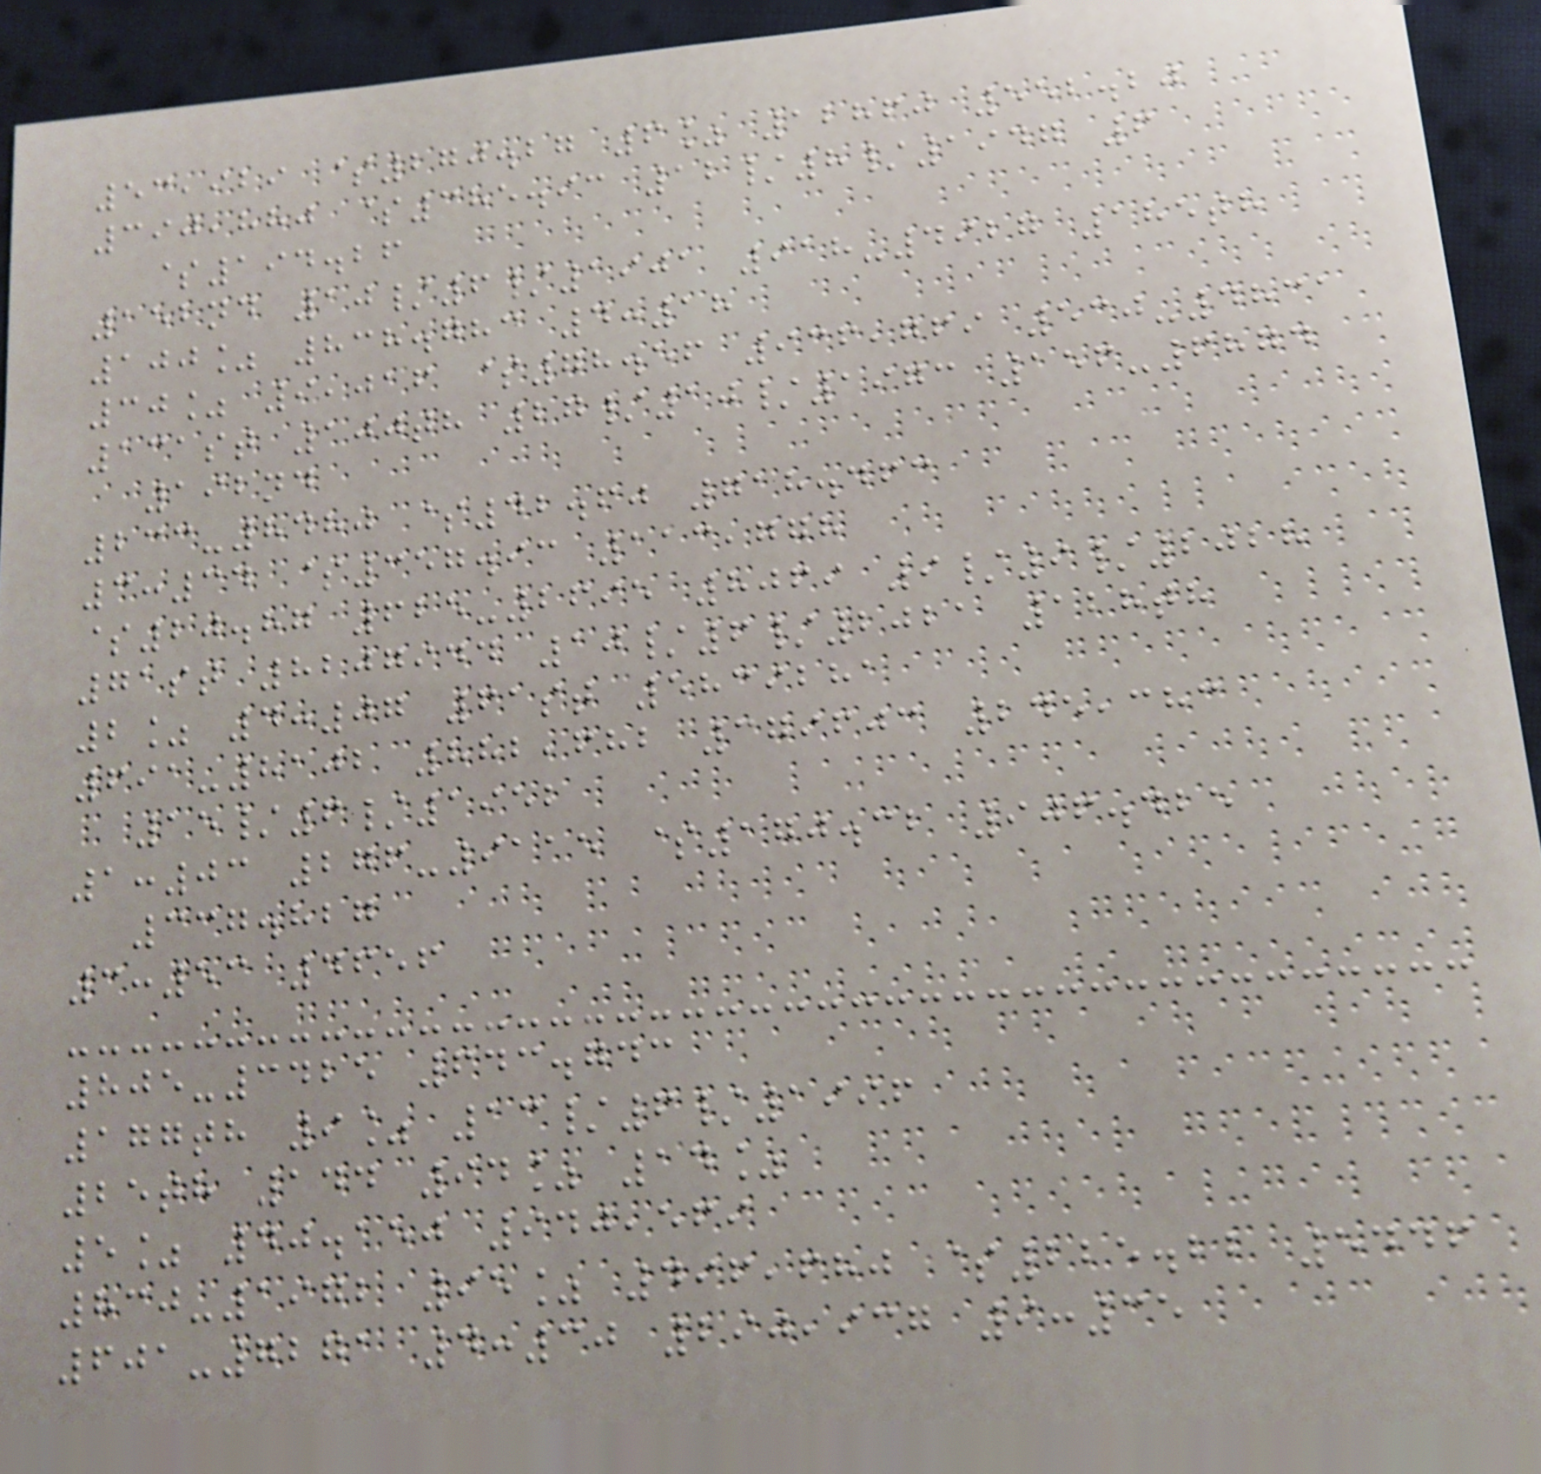53,929 $270.27 6% 12860 552.20
390,880 $385.93 12/8/1947 6
$194.26
152nd 10/6/1901 918-4927 185th
100% 838.783 4:18
30% 9,016 $78.56 936,769 530-4831
131st 100th 27/10/1973 156-6874
192nd
233-8480 $42.60 718.463
3:34 $357.93 113,778
$20.87 625-2695 8069 9/9/2028
71st 8207944 10/6/2021 128th
2% 4:07 61st 5839281
691-8102 882,682 379603 245,383
15/6/1952
1:03 276-9115 $170.32 906.425
337.827
3:53 4656
805-3425 643.743
177th 9% 13/6/1996
25th 144 94% 14%
5% 40.150 940,569
830-1972 95% 496,680 $225.22 5446
601-7271 4:30 290,937 9:35
